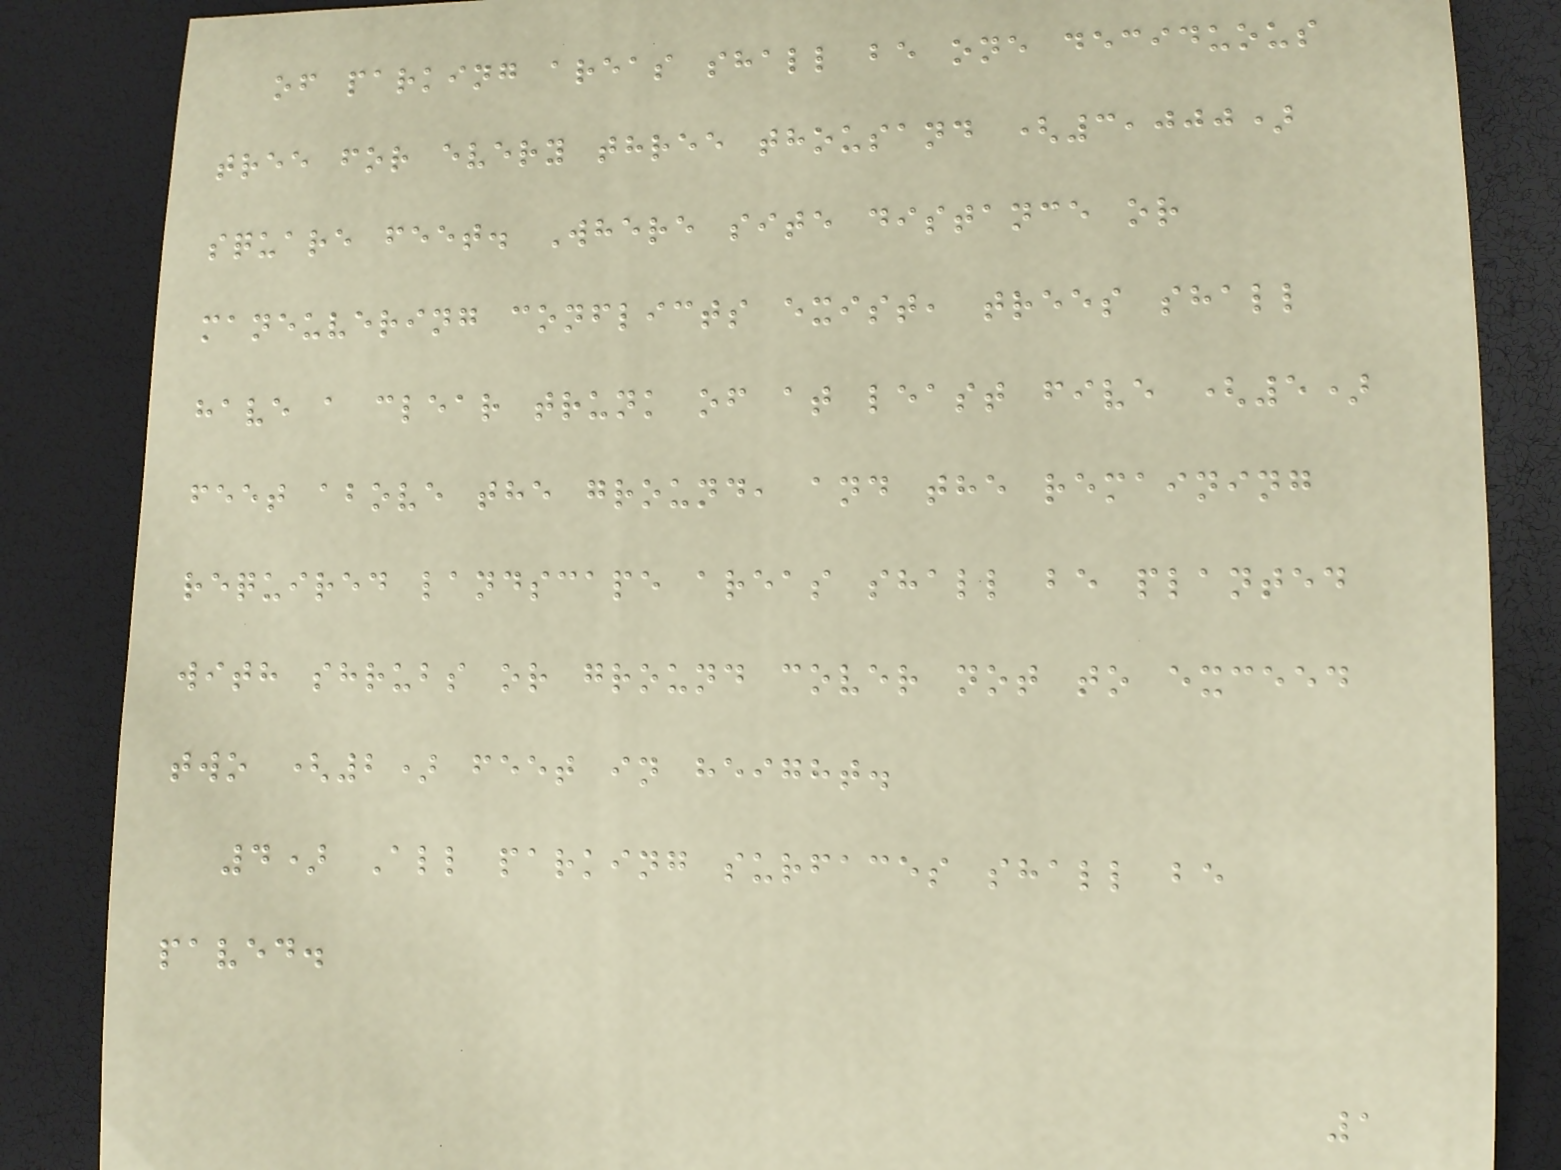of parking areas shall be one deciduous
tree for every three thousand (3,000)
square feet. Where site distance or
maneuvering conflicts exist, trees shall
have a clear trunk of at least five (5)
feet above the ground, and the remaining
required landscape areas shall be planted
with shrubs or ground cover not to exceed
two (2) feet in height.
4) All parking surfaces shall be
paved.
1
